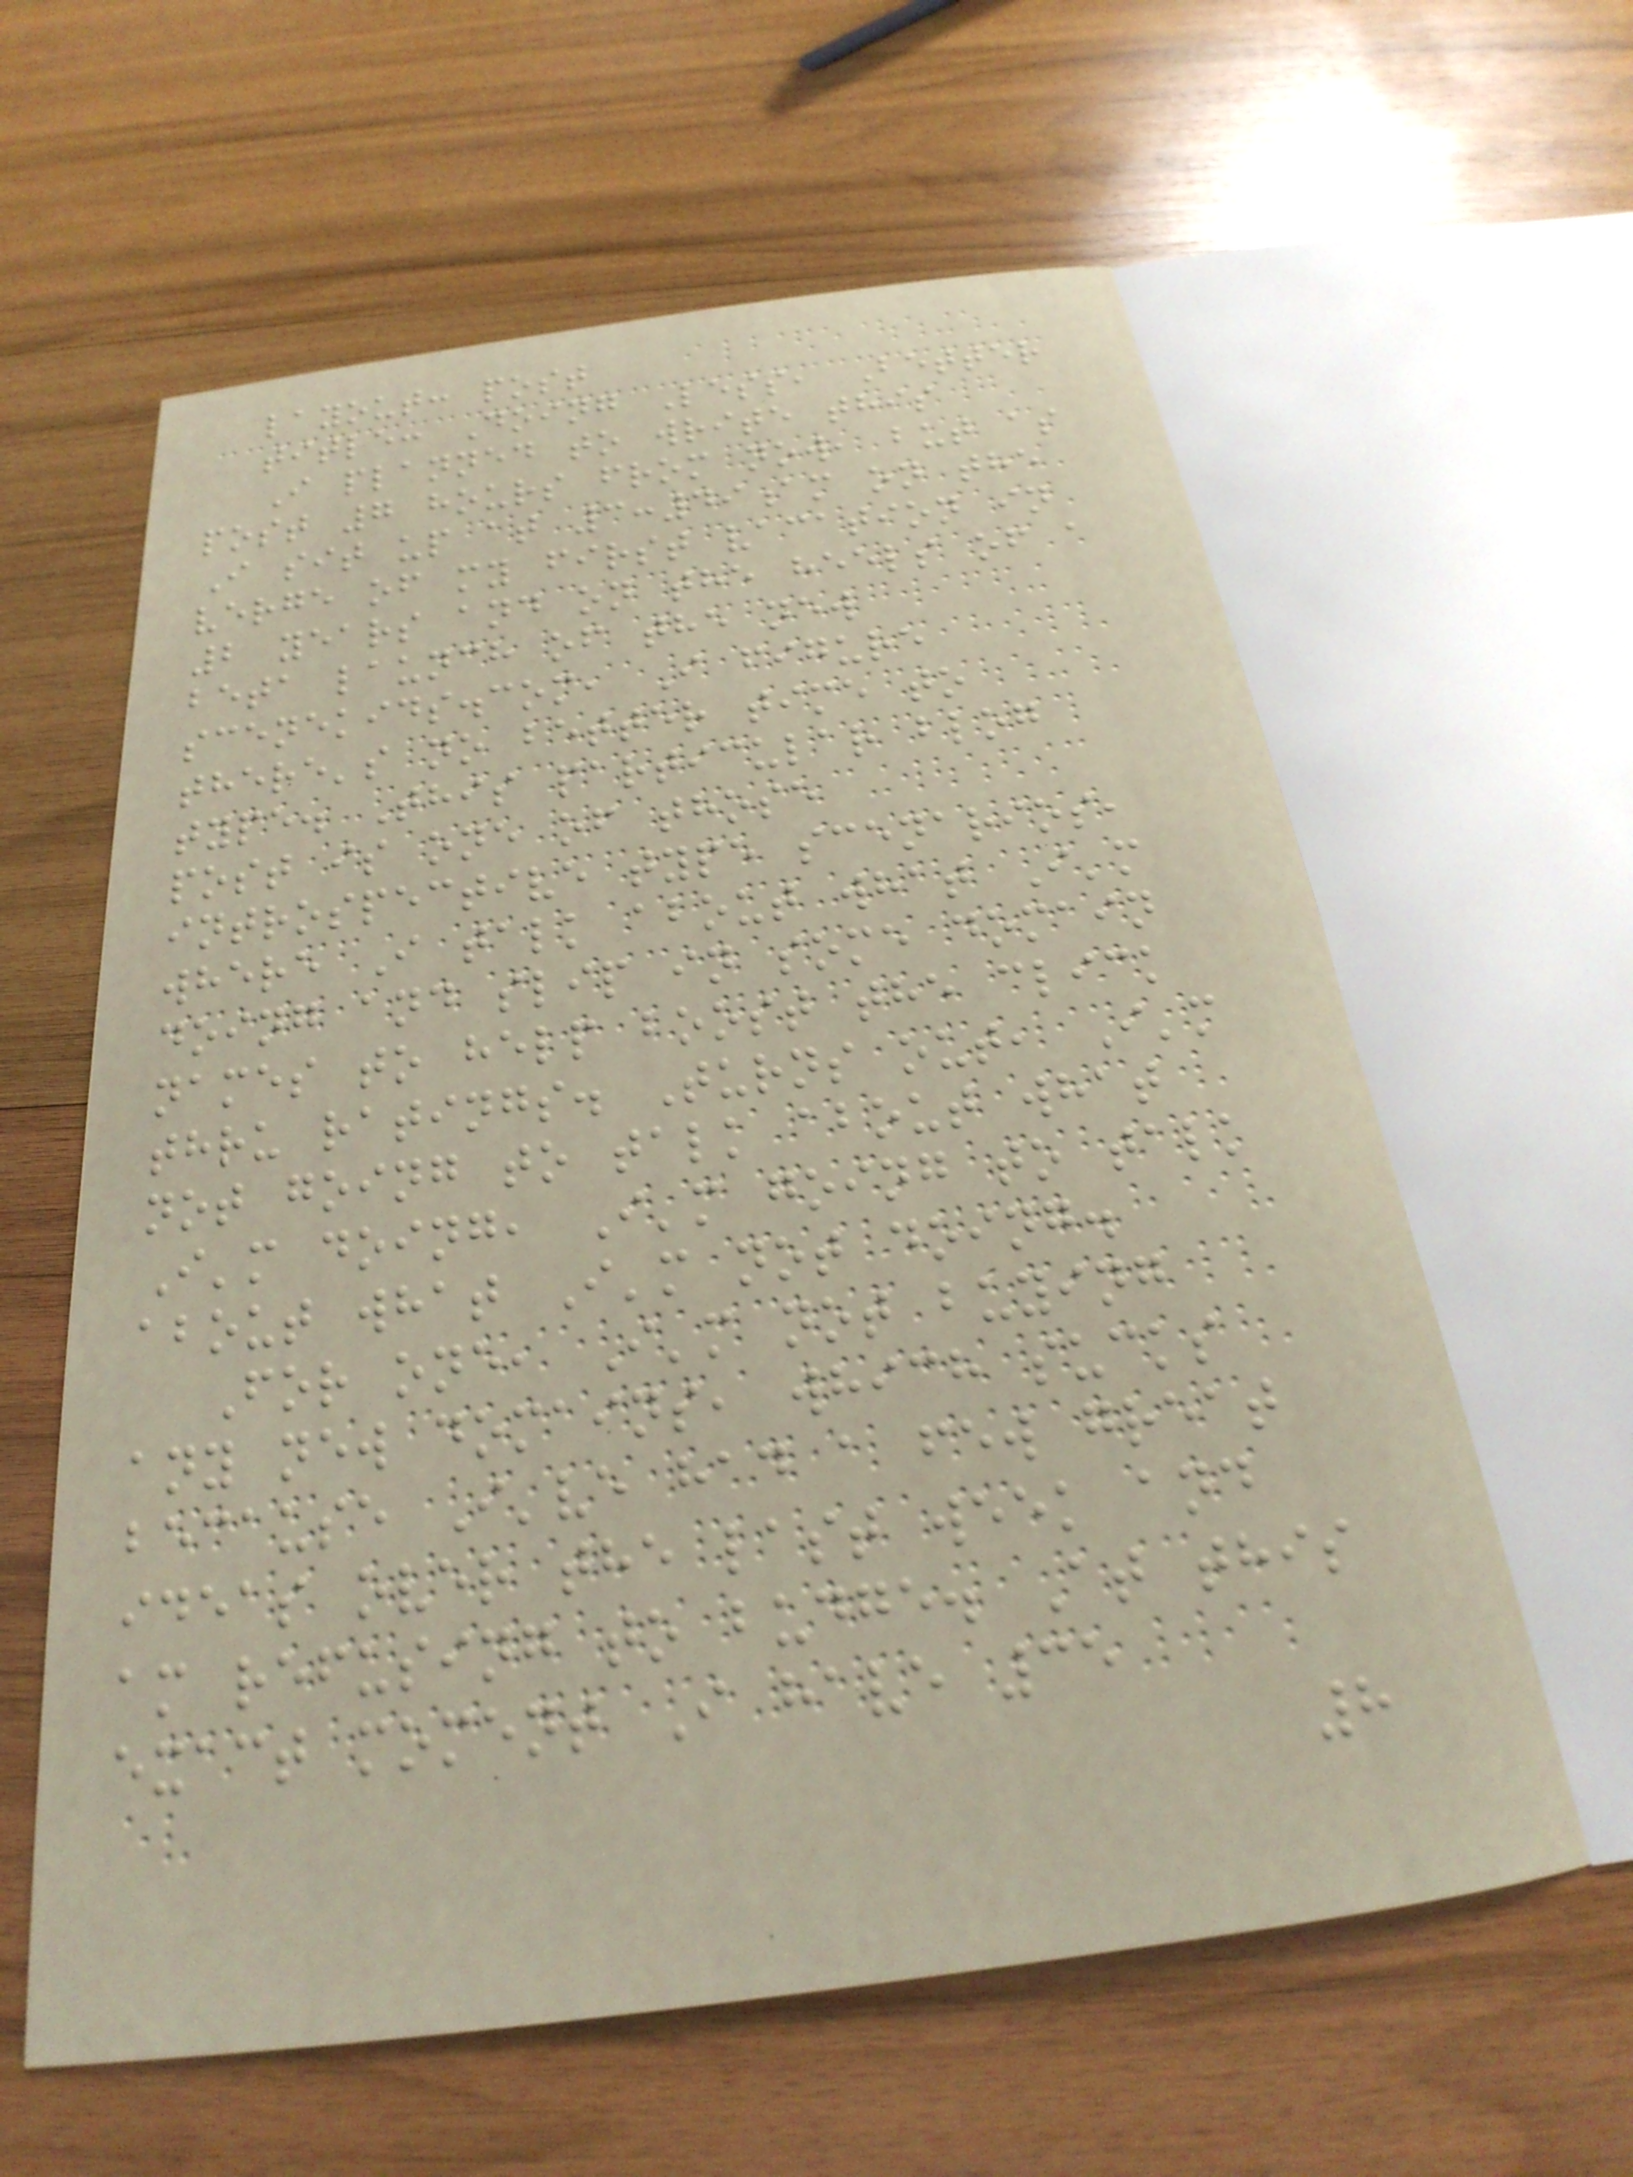layout: post
title: Doing Less, Better
I planned to write this
post 7 hours from now, but as
I sit up at 3:49am on the
verge of my first vacation in
2 years and on the heels of a
beta launch of the new
scenekids.com, I figure
there's no better time to
type. This particular blog
post is one of those
introspective type scenarios,
where I talk about what I'm
doing and slip in some domain
names to help boost the click
thru ratings. Turns out, I'm
not going to talk about what
I'm doing, I'm going to talk
about what I'm not doing.
For one, I'm not buying
any new domains, which sucks
because I've had a few great
ideas over the last week and
am refusing to budge. At this
exact moment I have 35
8
